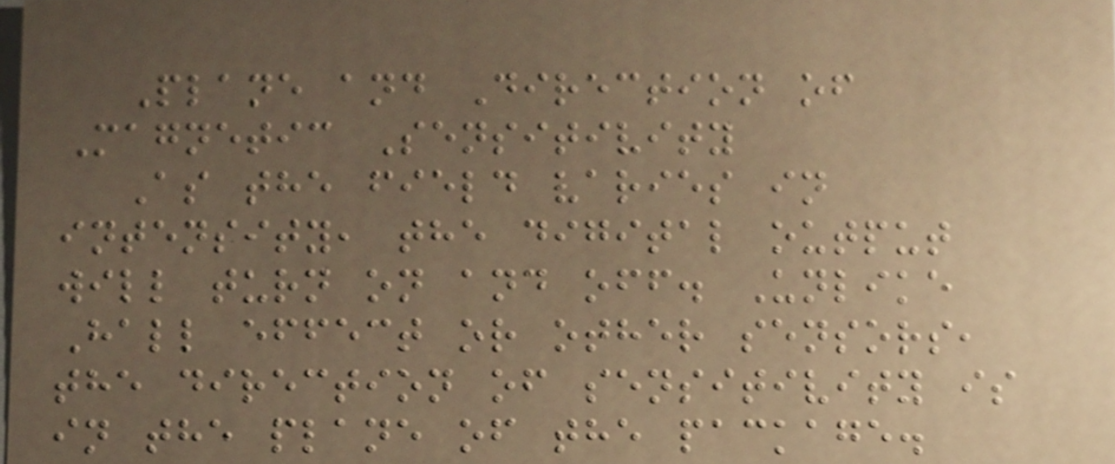Plane and Direction of
Magnetic Sensitivity
As the field varies in
intensity, the digital output
will turn on and off. Unlike
Hall effect or other sensors,
the direction of sensitivity is
in the plane of the package.
